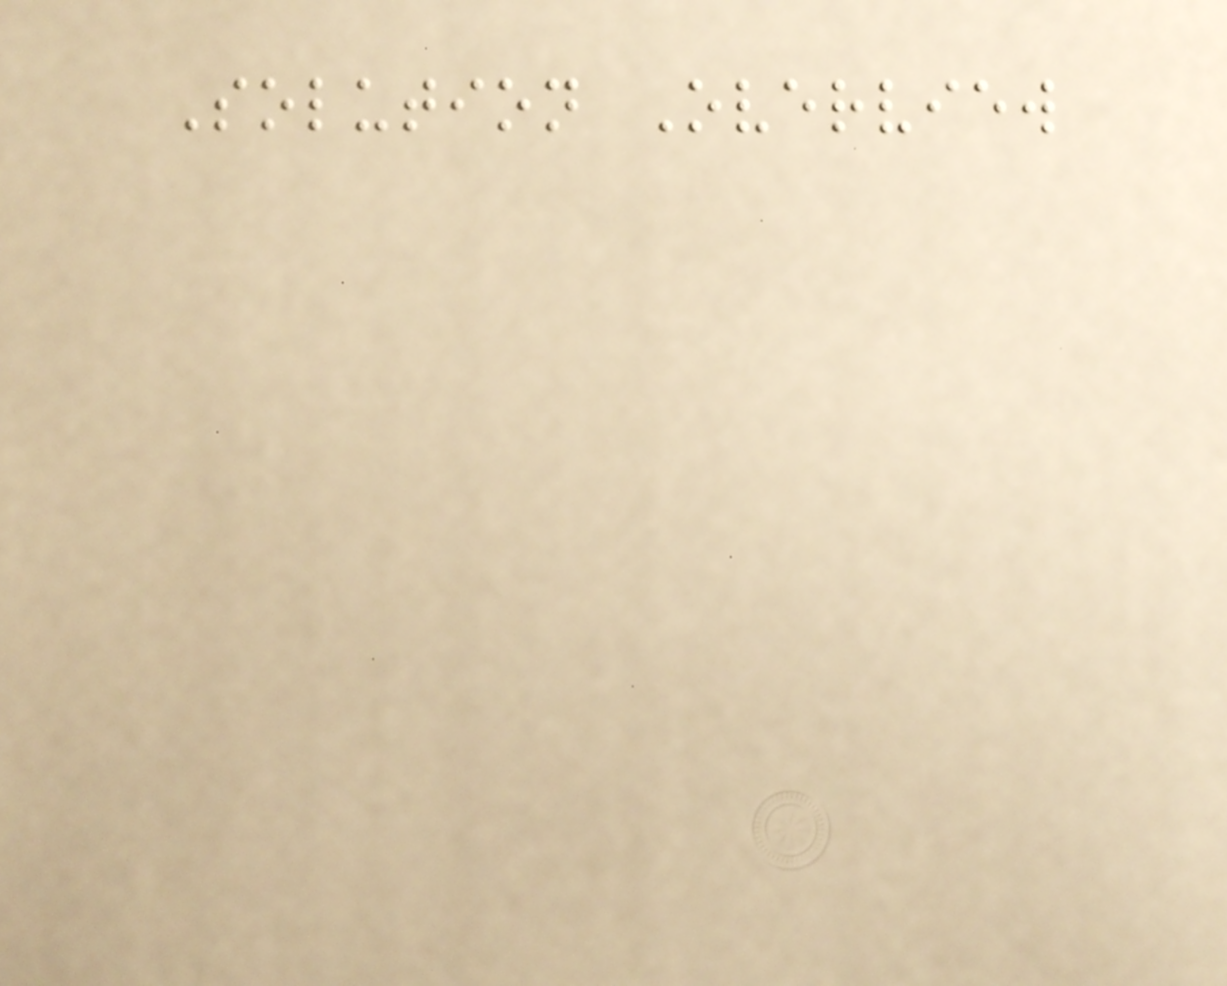Solution Overview
